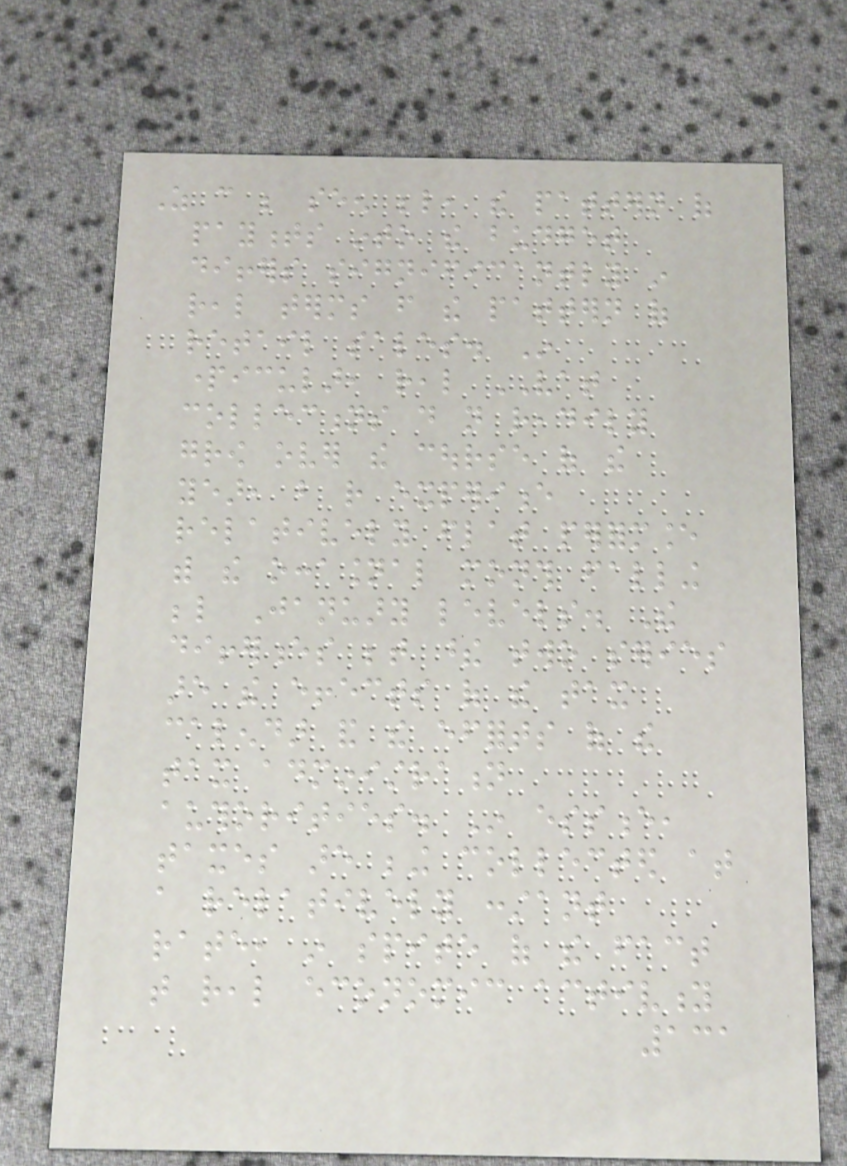As can be seen below, the pattern of
payments into the budget
differs significantly in
real terms from the pattern of
retail sales. In
particular, real VAT
collections do not readily
grow over the course of the
year, but rather experience
relatively flat performance
with the occasional month falling
below January levels. The
differences between these two series
are the effects of the tax
calendar and the efforts of the
tax administration
authorities. In essence,
taxes are being collected at
a relatively constant
rate, in spite of the fact
that real economic activity
131
